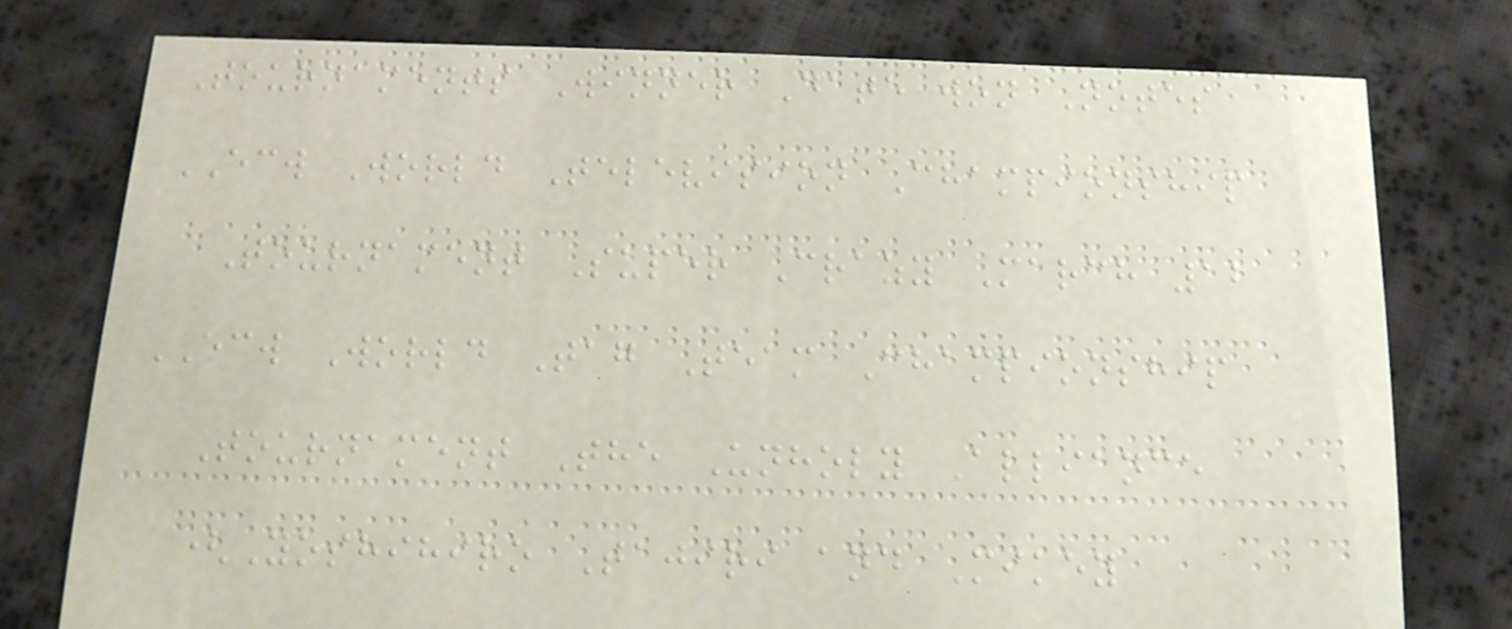Tournaments Winner Date won Notes
ECW World Television Championship
Tournament Super Crazy March 12
ECW World Tag Team Championship
Tournament The Unholy Alliance
(Yoshihiro Tajiri and Mikey
